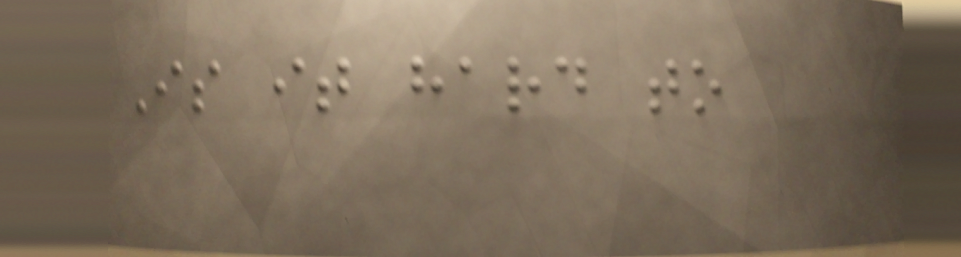Is it hard to
